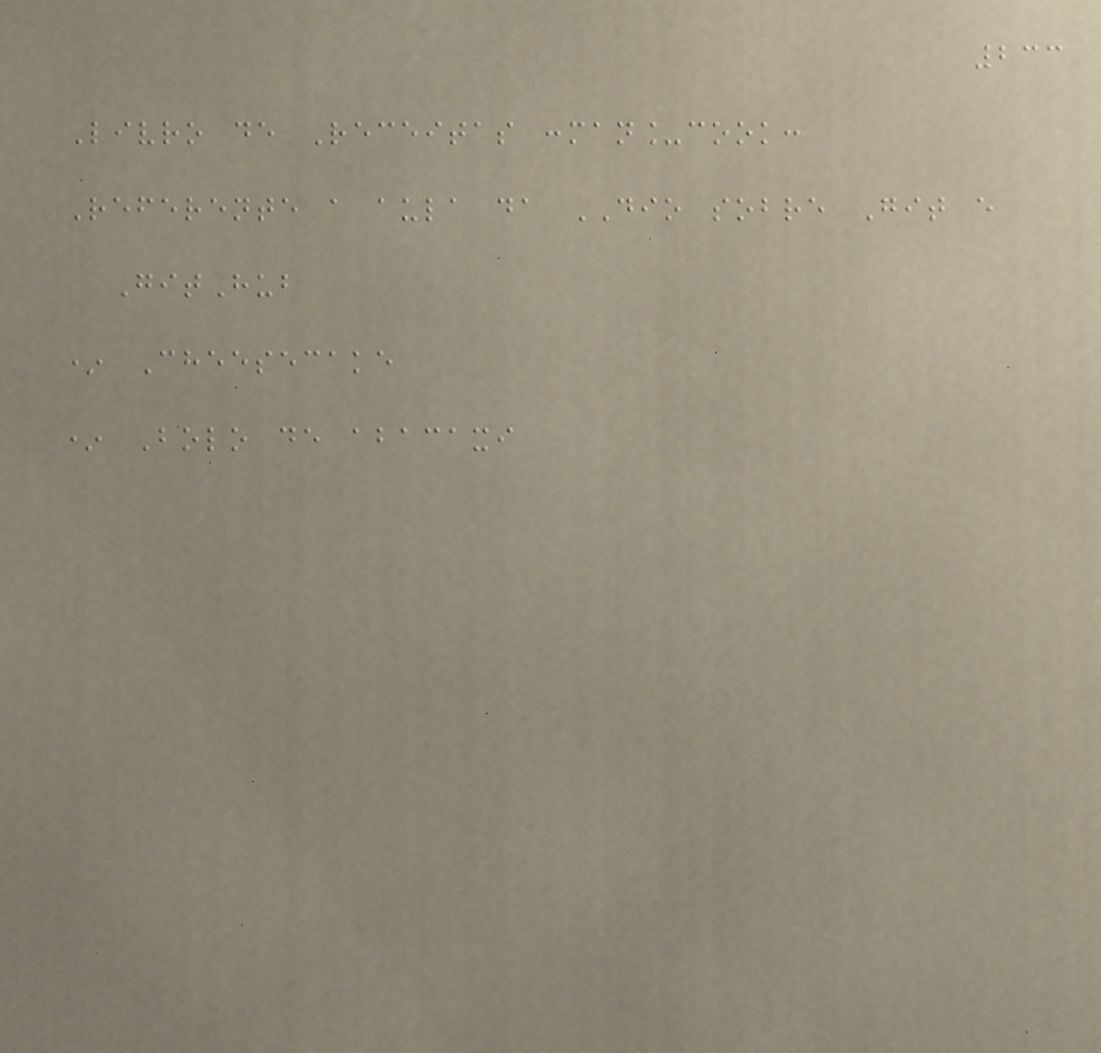233
Livro de Receitas :man_cook:
Referente a aula da DIO sobre Git e
GitHub
* Cheesecake
* Bolo de abacaxi
